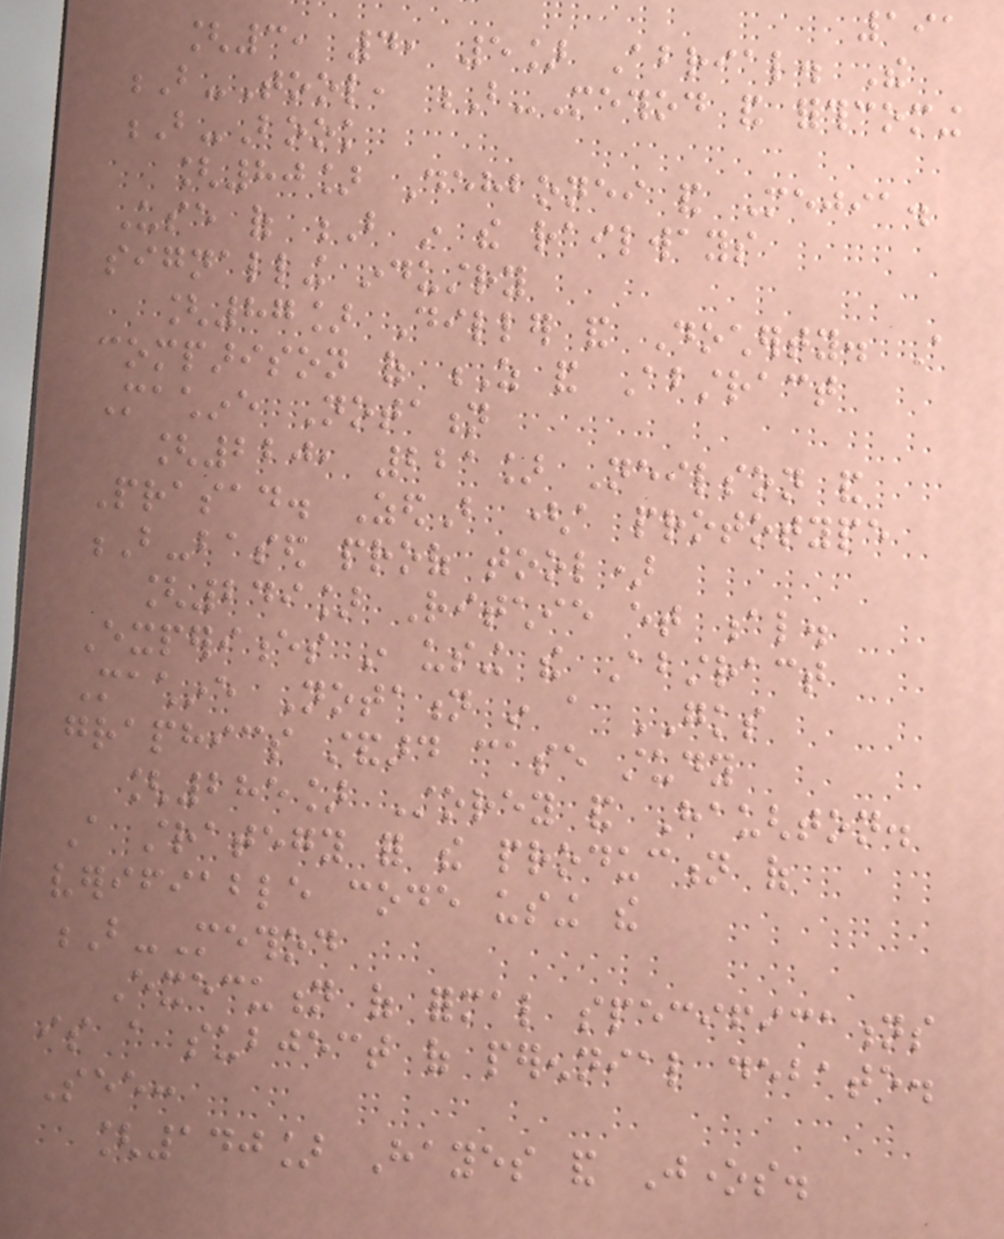191
[3, 4, 5] Abrial. The
B-Tool, B-Method and forthcoming
B-Book
[80] Dehbonei and Mejia.
Use of B in the railways
signalling industry
[87] Diller and Docherty. A
comparison of Z and Abstract
Machine Notation
[220, 221] Neilson and
Prasad. ZedB (a prototype
B-based proof tool)
[249] Ritchie et al.
Experiences in using the Abstract
Machine Notation in a GKS
graphics standard case study
[285] Storey and Haughton.
A strategy for the production of
verifiable code using the
B-Method
Execution of formal specifications
is a subject of perennial debate.
See:
[140] Hayes and Jones.
